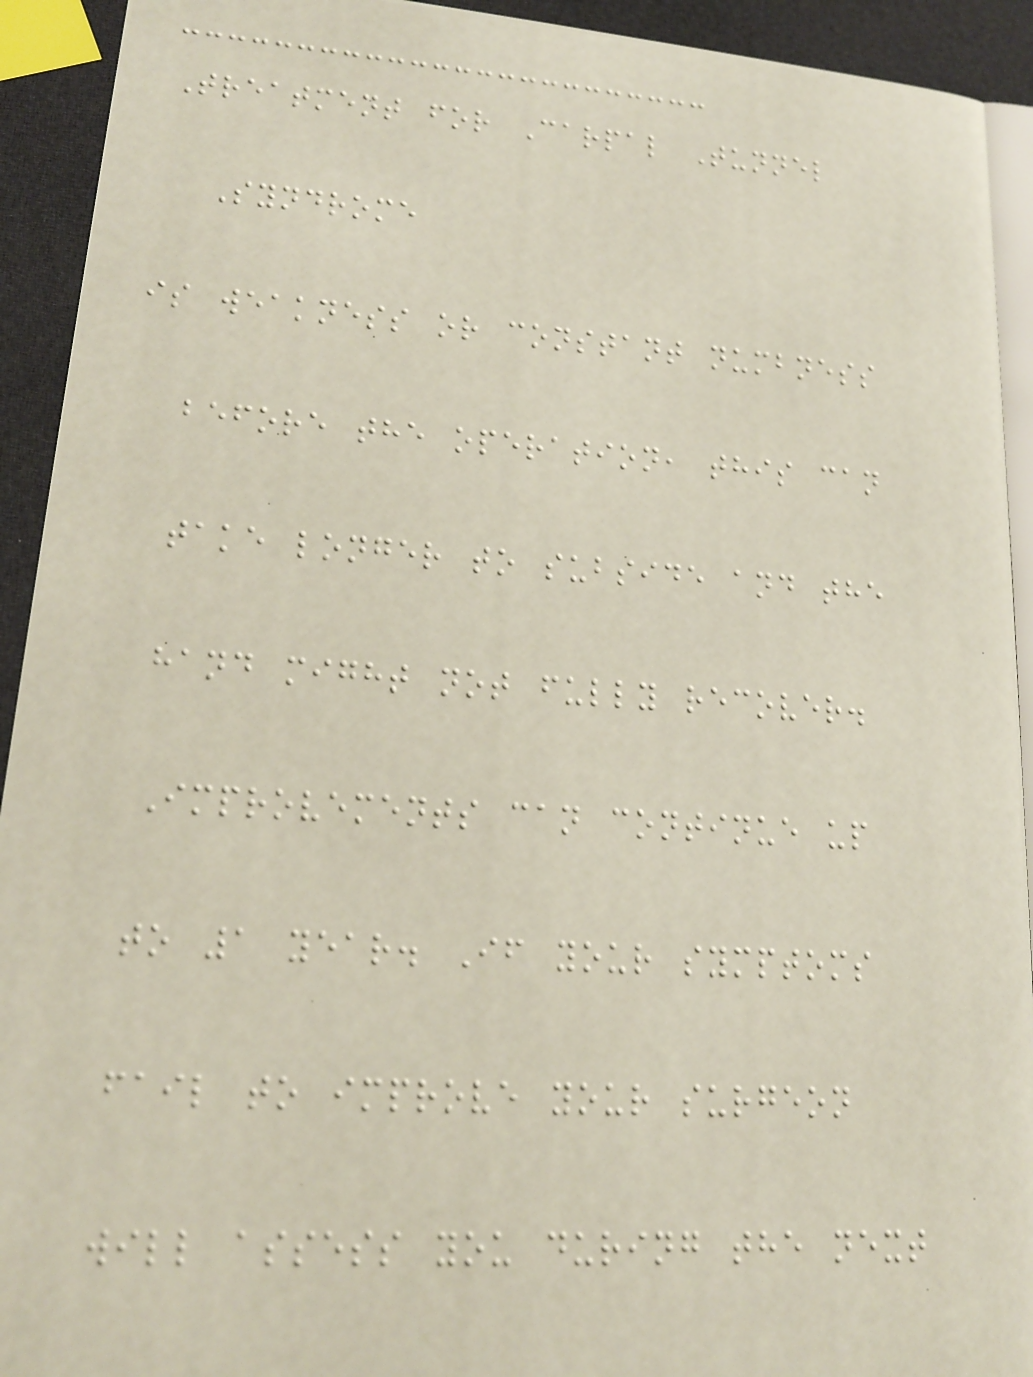Treatment for Carpal Tunnel
Syndrome
is weakness or constant numbness
before the operation, this can
take longer to subside and the
hand might not fully recover.
Improvements can continue up
to 1 year. If your symptoms
fail to improve your surgeon
will assess you during the next
